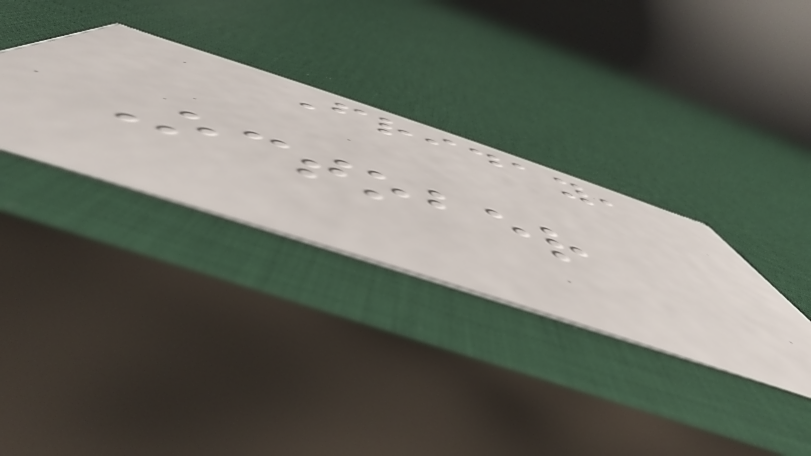Friday,
October
